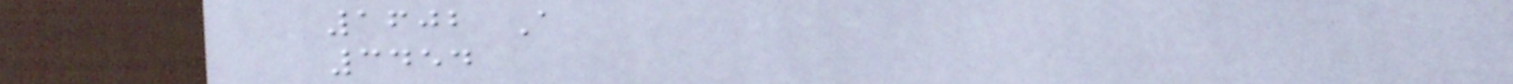1602 A
3454
